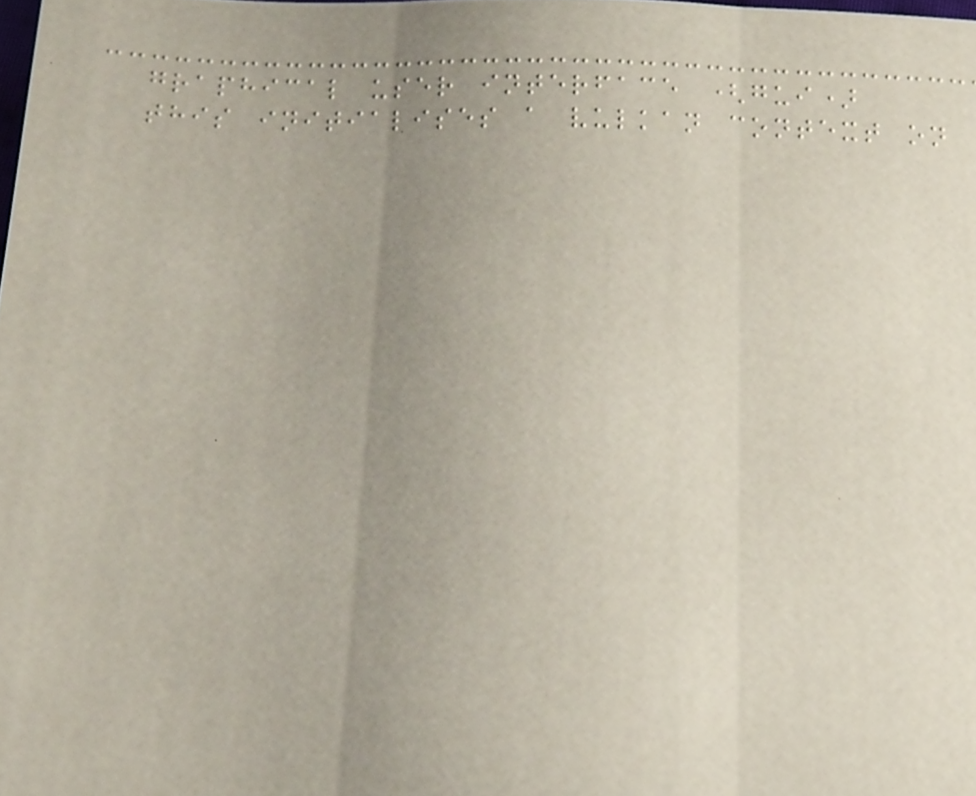graphical user interface (gui)
this initialises a vulkan context on
